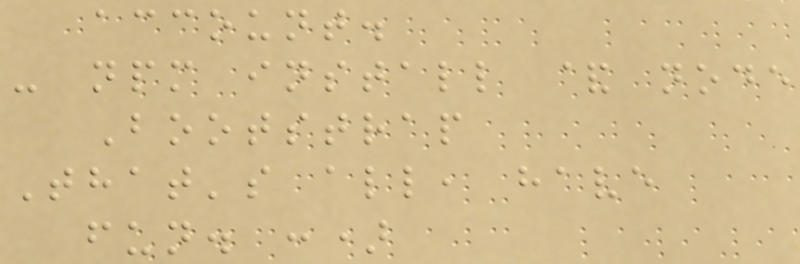account.
- npm install & node
Bootstrap
That's all, have
fun. :)
